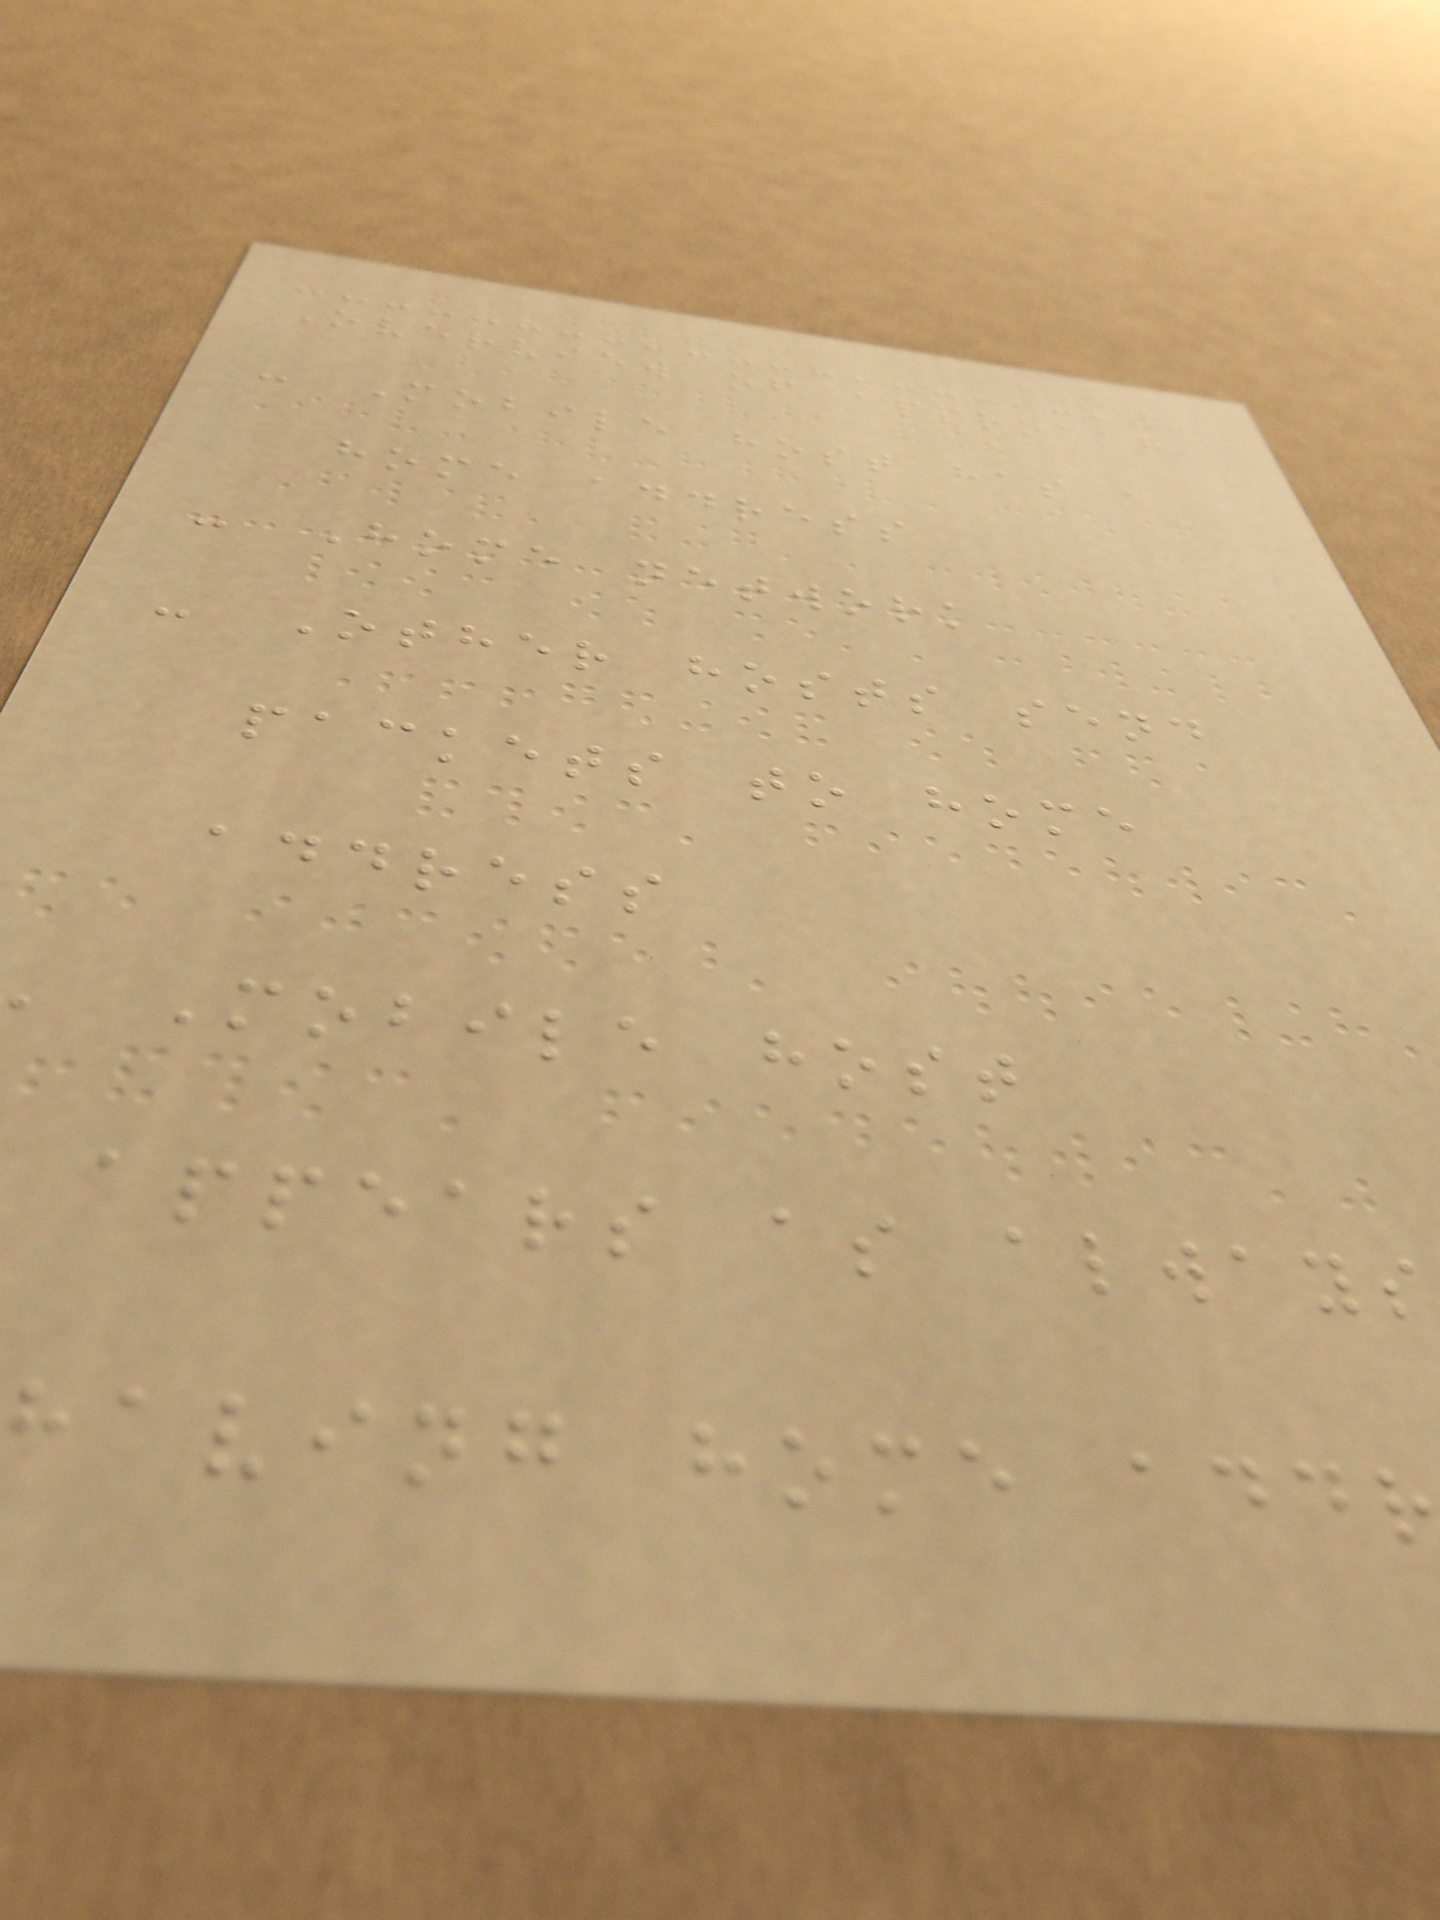Overview of approach
- Mobile host has a
home address
- Home network
- Other hosts send
packets to home
address
Mobile host
appears as always
aving home add
